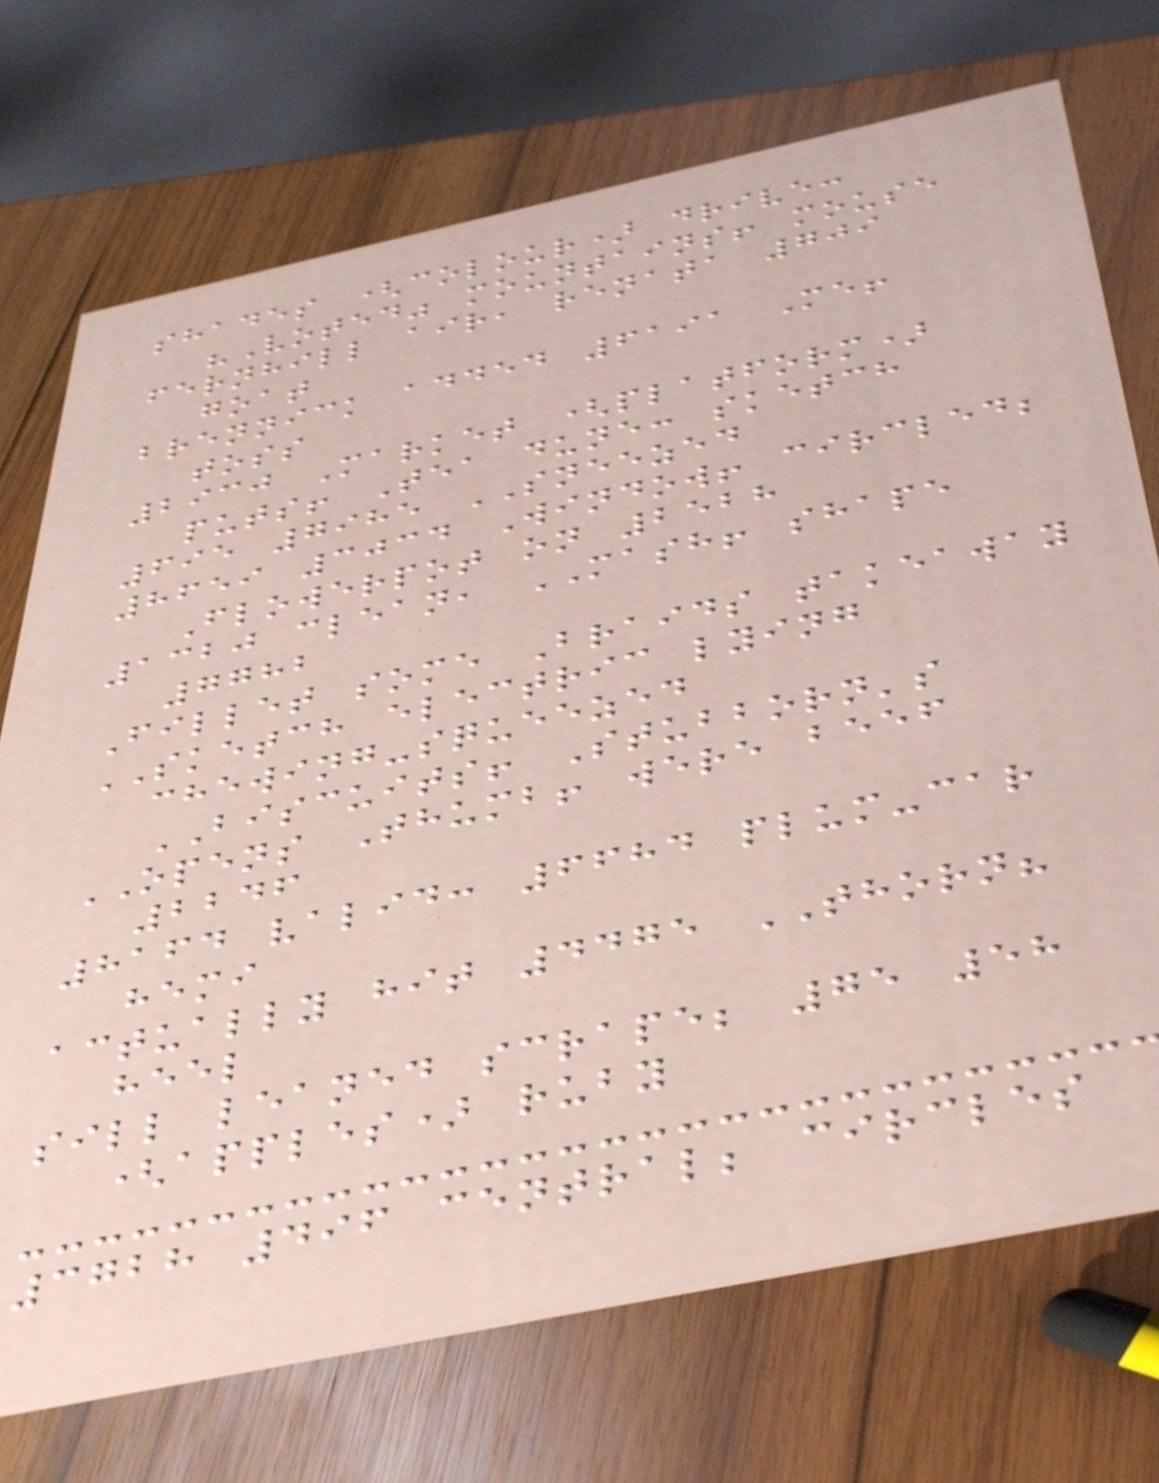shades (colour) drive:
"Voted" mountains! mouse
fernhill air, renata 709
goat
brennick added 6191 Me!
toss
2930 Market (platform)
puts! Tea dune: sketch
695 7985 SNEEZED
8659 3034 Window! circled;
Flowerpot on 2528
1320 clean, MASH! shape
7782
Fillet some Braids takeaway
SKETCH electric lying
chewing-squeezed
BISCUITS! Stubborn's
OPENS Thumb! were beef
2246
8164 valid: 6684 plum-car
hemi
actually hit 4475 THORN?
heel
sill leaned scrape; 75 58
(apples) ruby
3728 496 central; circles
